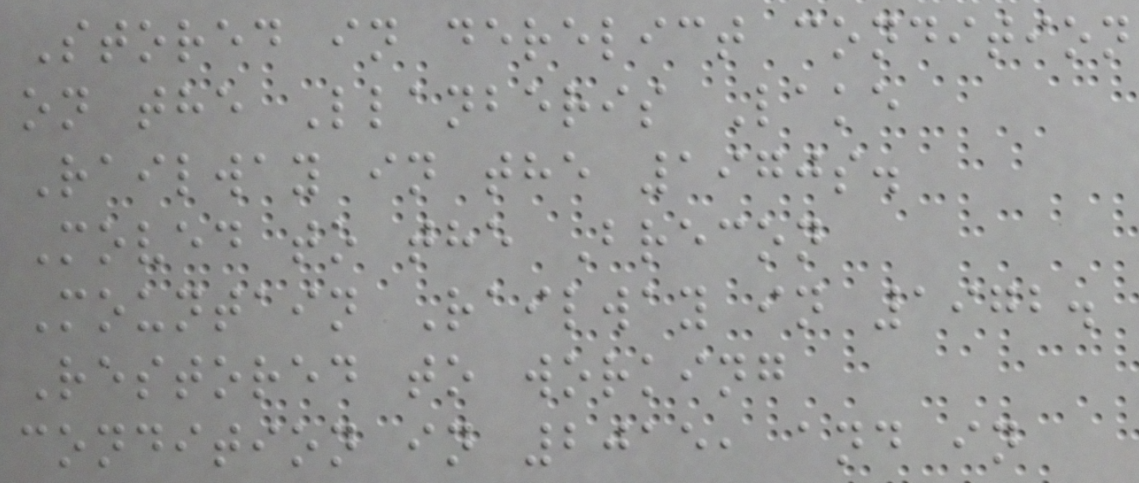Stored in derelict condition
on the Llanberis Lake
Railway in the 1970s.
Moved to the Brecon
Mountain Railway in 1972.
Restored to working
condition in 2015, and in
